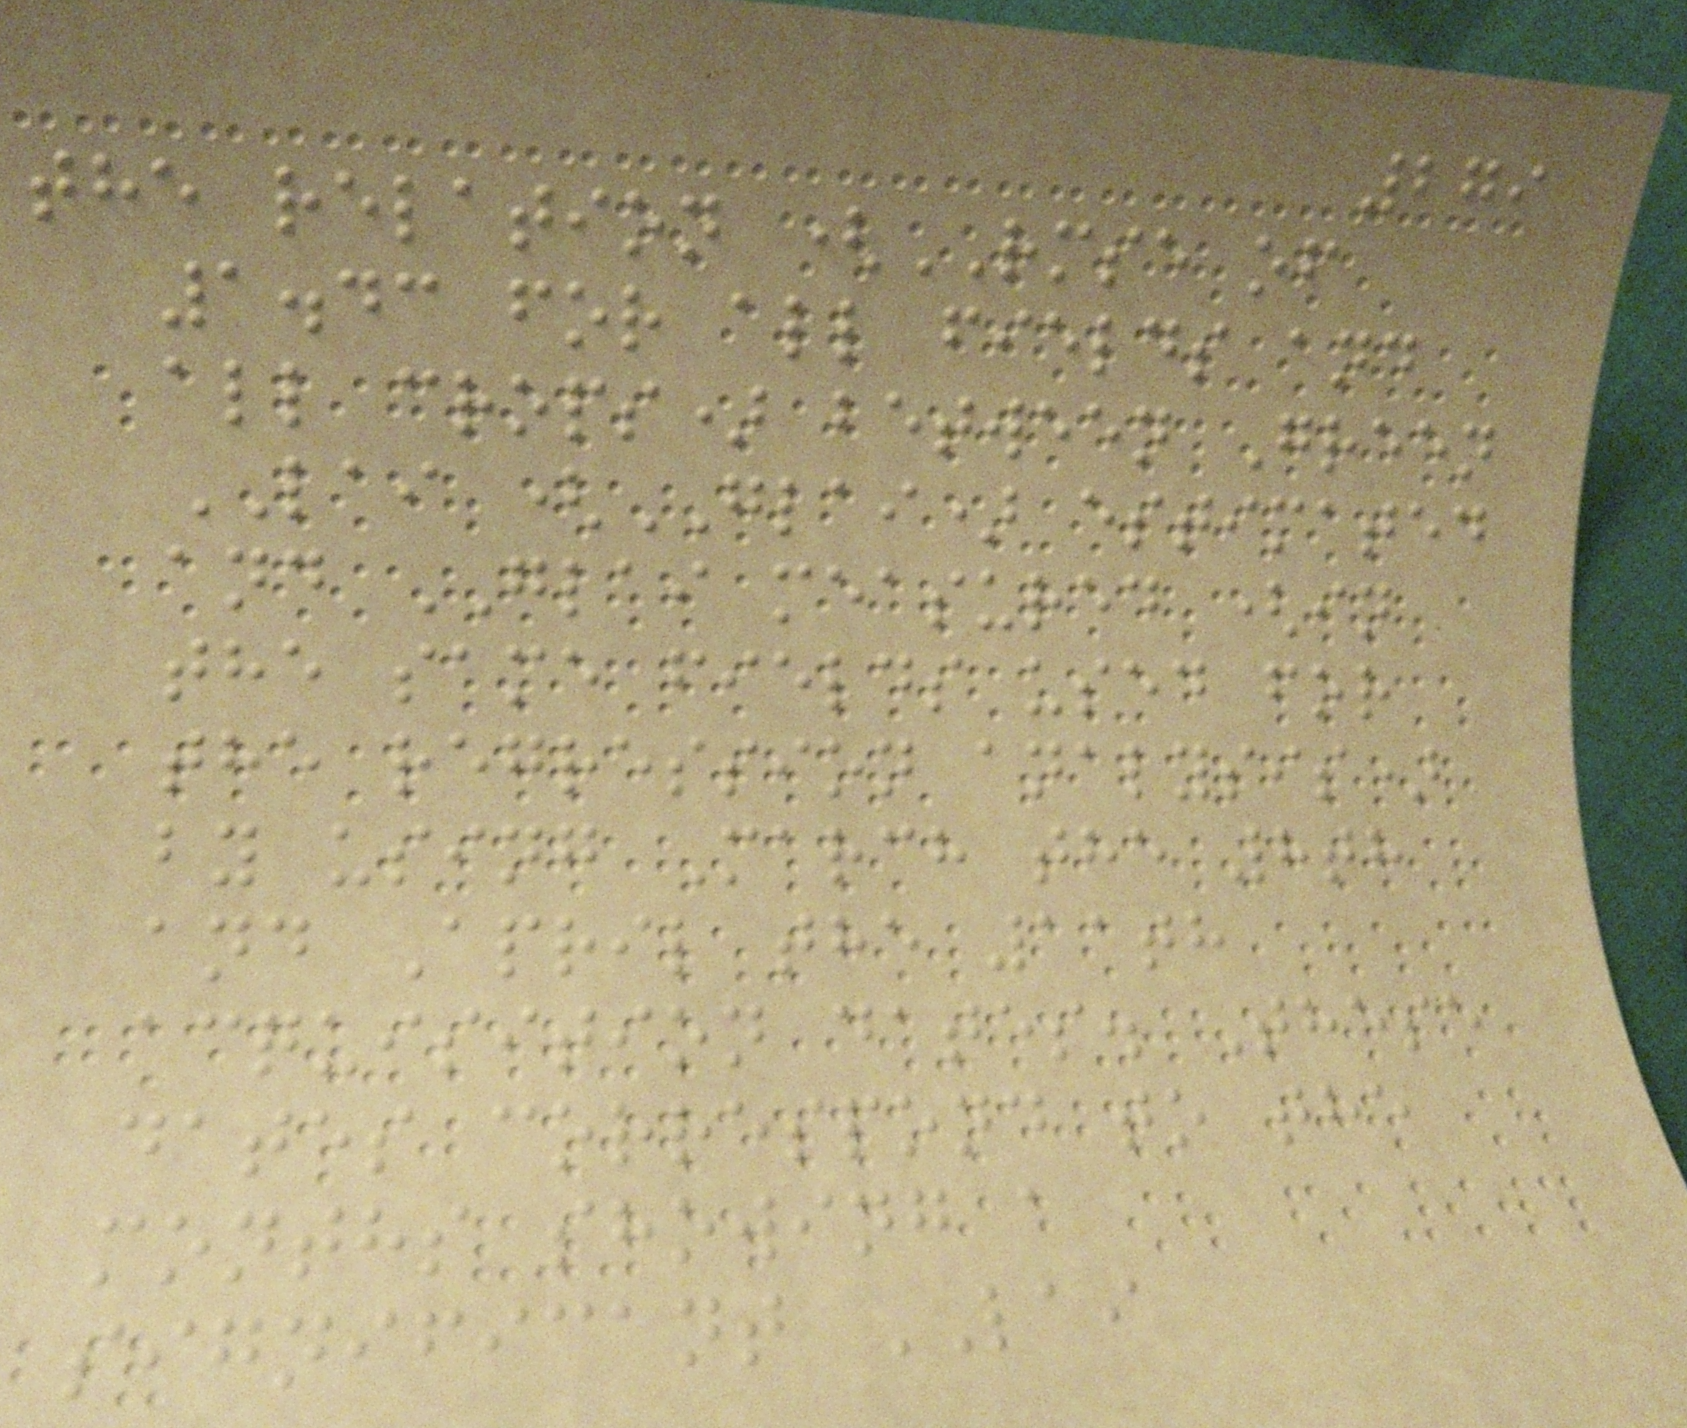279
the relation (RMSE of
1.43 for all fields and
all crops) between Green
LAI (GLAI) estimated
and GLAI measured (in
the same fields used for
the regression analysis)
by using March the 8th
and April the 11th
acquisition dates. These
dates correspond to the
months showing a
significant LAI
